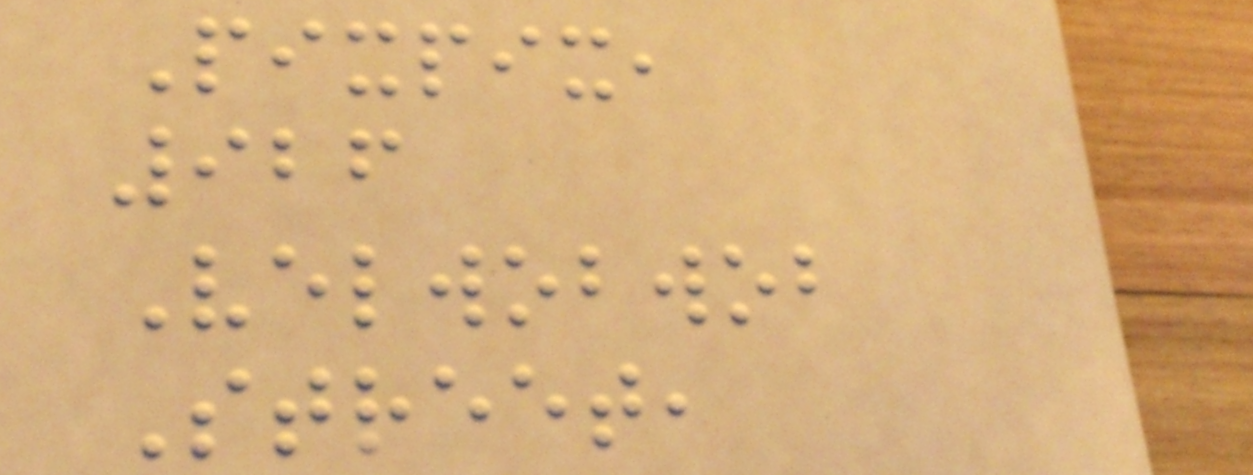Pixpix,
926
Velwobwob
Street,
